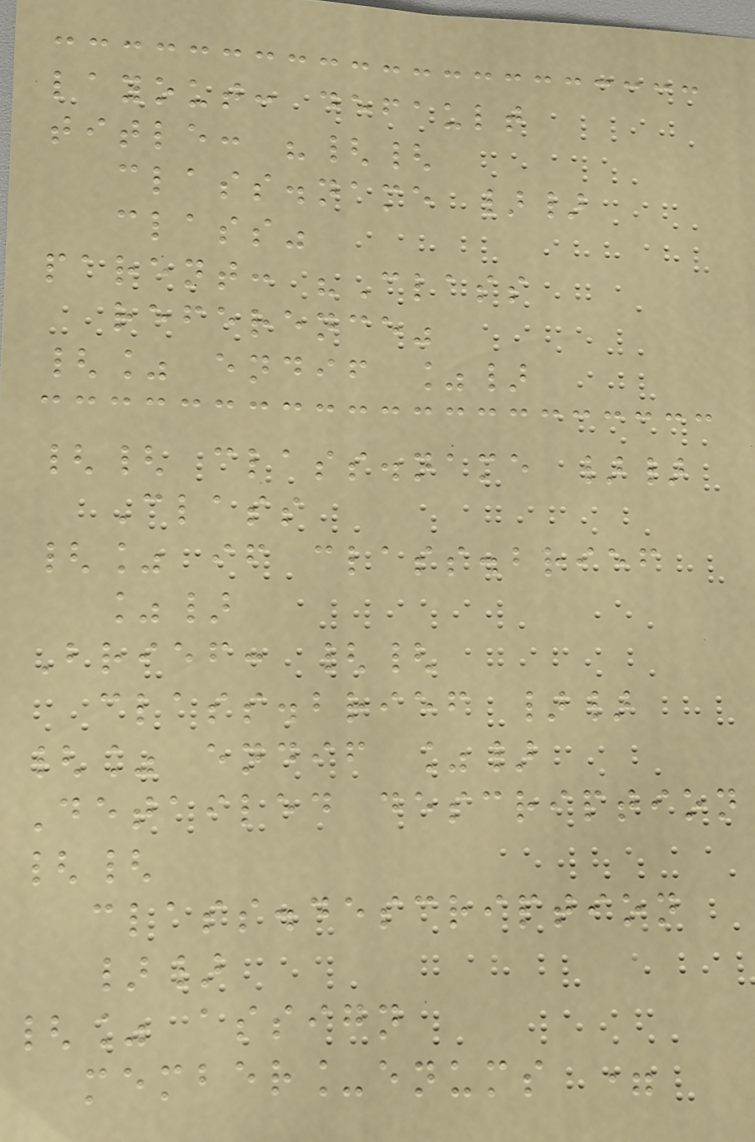layout: default
title: "{{
class.name }}
class"
parent: "Class
reference"
{% endif %}
{{ class.name }}
Class
{% if class.brief
%}
Brief: {{
class.brief }}
{% endif %}
Detailed description
{{
class.description
}}
{% assign
member_enums =
